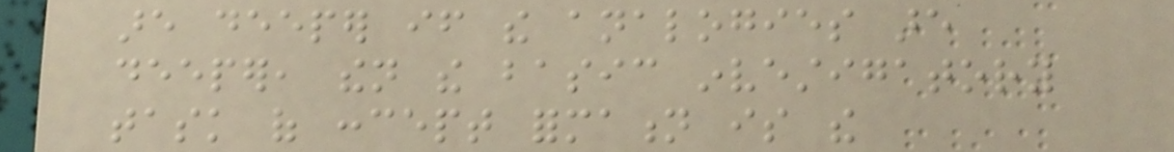are deeper if the analogies are
deeper, then the basic investigatory
task of concept formation is the
